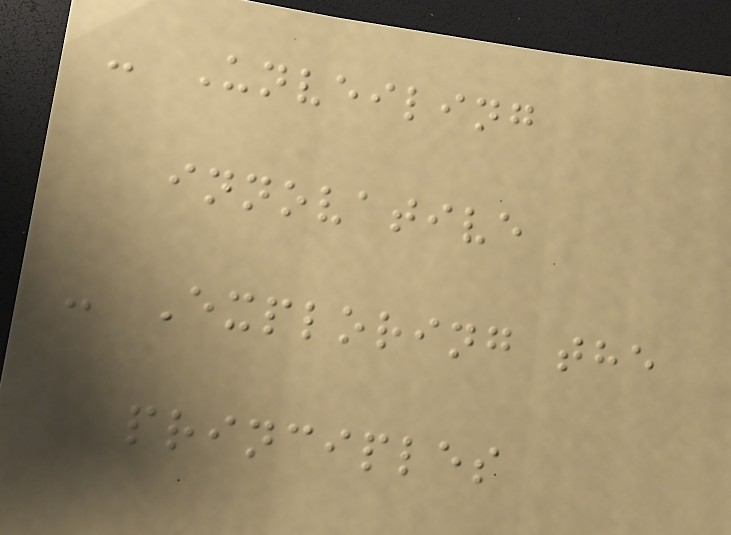- Unveiling
innovative
- Exploring the
principles
